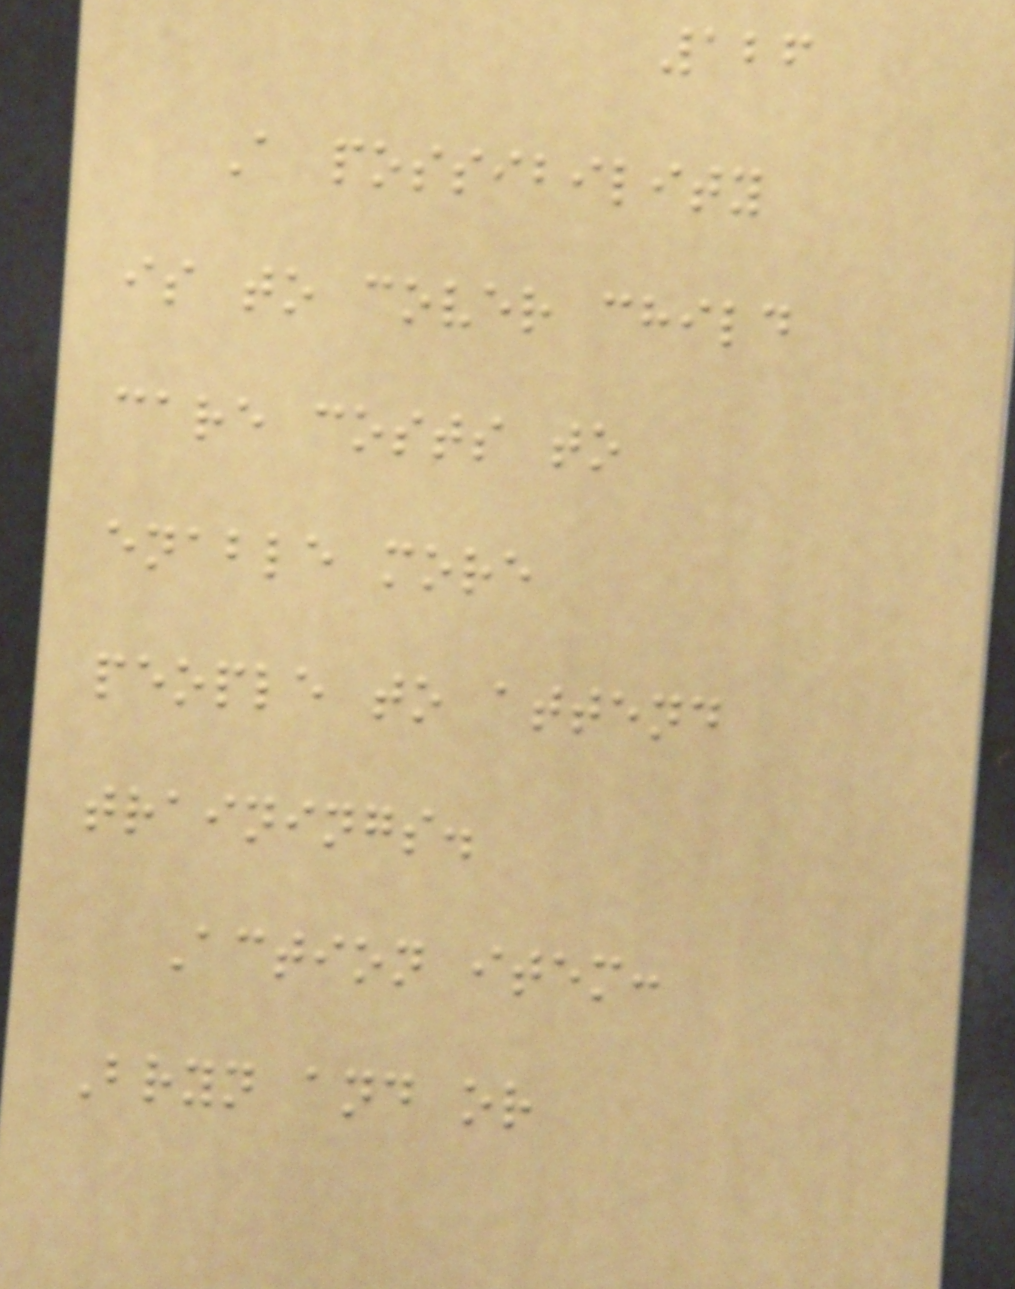126
A possibility
is to cover child
care costs to
enable more
people to attend
trainings.
Action item:
Bryn and or
